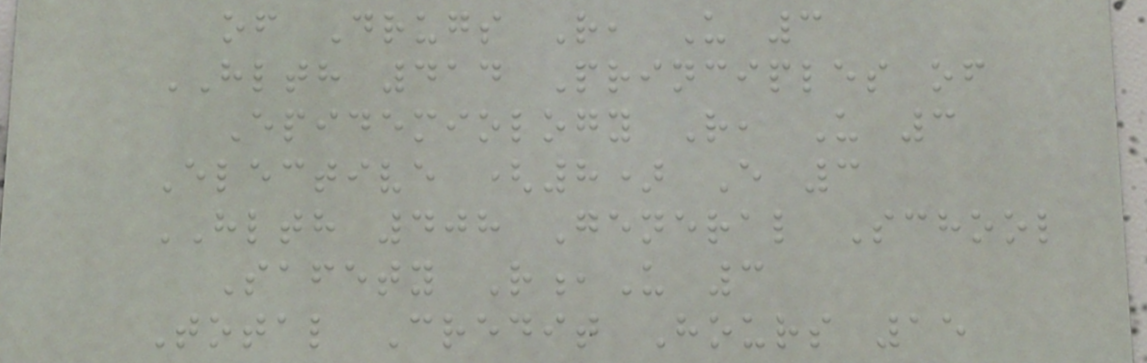of Drugs R, U 3
HLTH 414 Principles of
Epidemiology R, U 3
Elective (8) E 3
HLTH 408 General School
Safety R,U 3
Total Credit Hours 15
